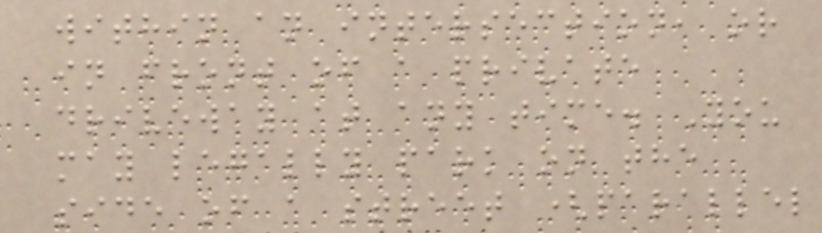within an intersection, or
in front of a private
driveway at any time. You
may legally park on the
side of a street (parallel
